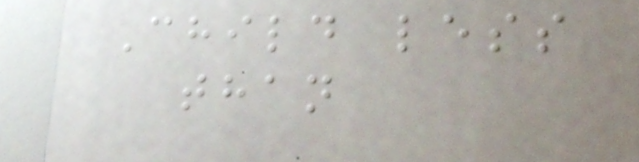Child less
than
